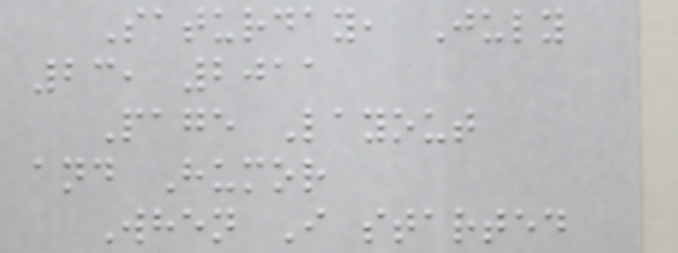Saturday, July
23, 2011
Page Layout
and Humor
When I started
